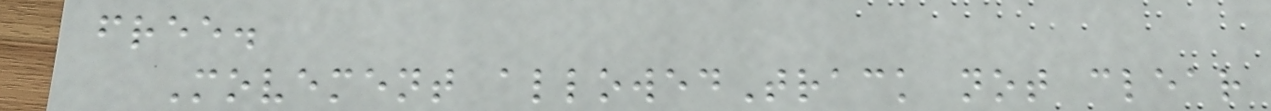free.
Movement allowedTrack not clear
